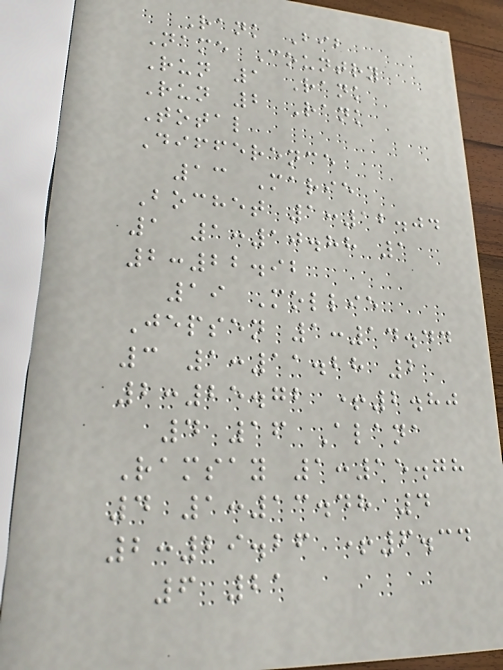Rank Bib
Name Country
Run 1 Rank
Run 2 Rank
Total
Difference
13 Marie
Bochet 1:12.04
1 1:10.88 1
2:22.92
19 Mollie
Jepsen 1:14.44
3 1:11.28 2
2:25.72 +2.80
4 16 Alana
Ramsay 1:15.78
4 1:13.48 4
2:29.26 +6.34
6 21
